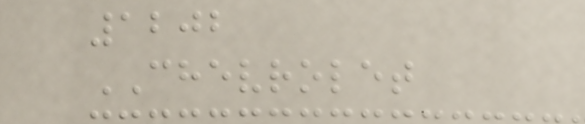1202
CHEVROLET
